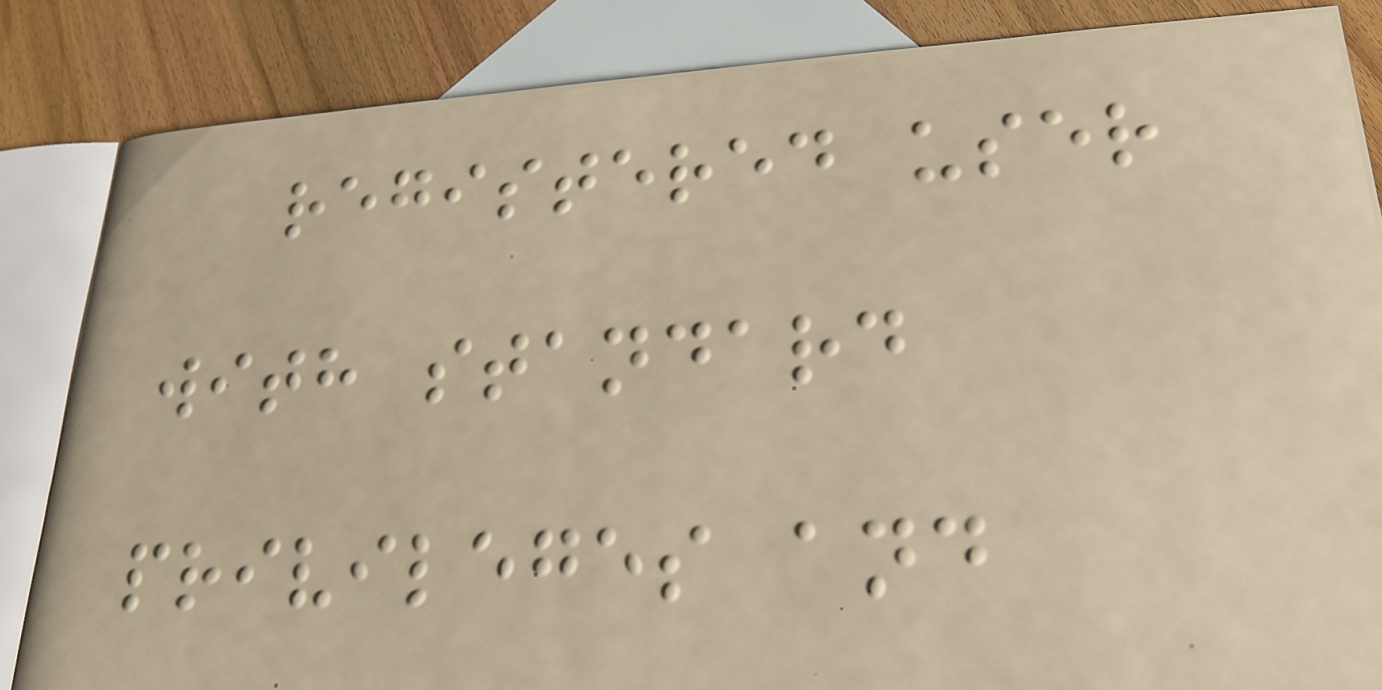registered user
with standard
privileges and
